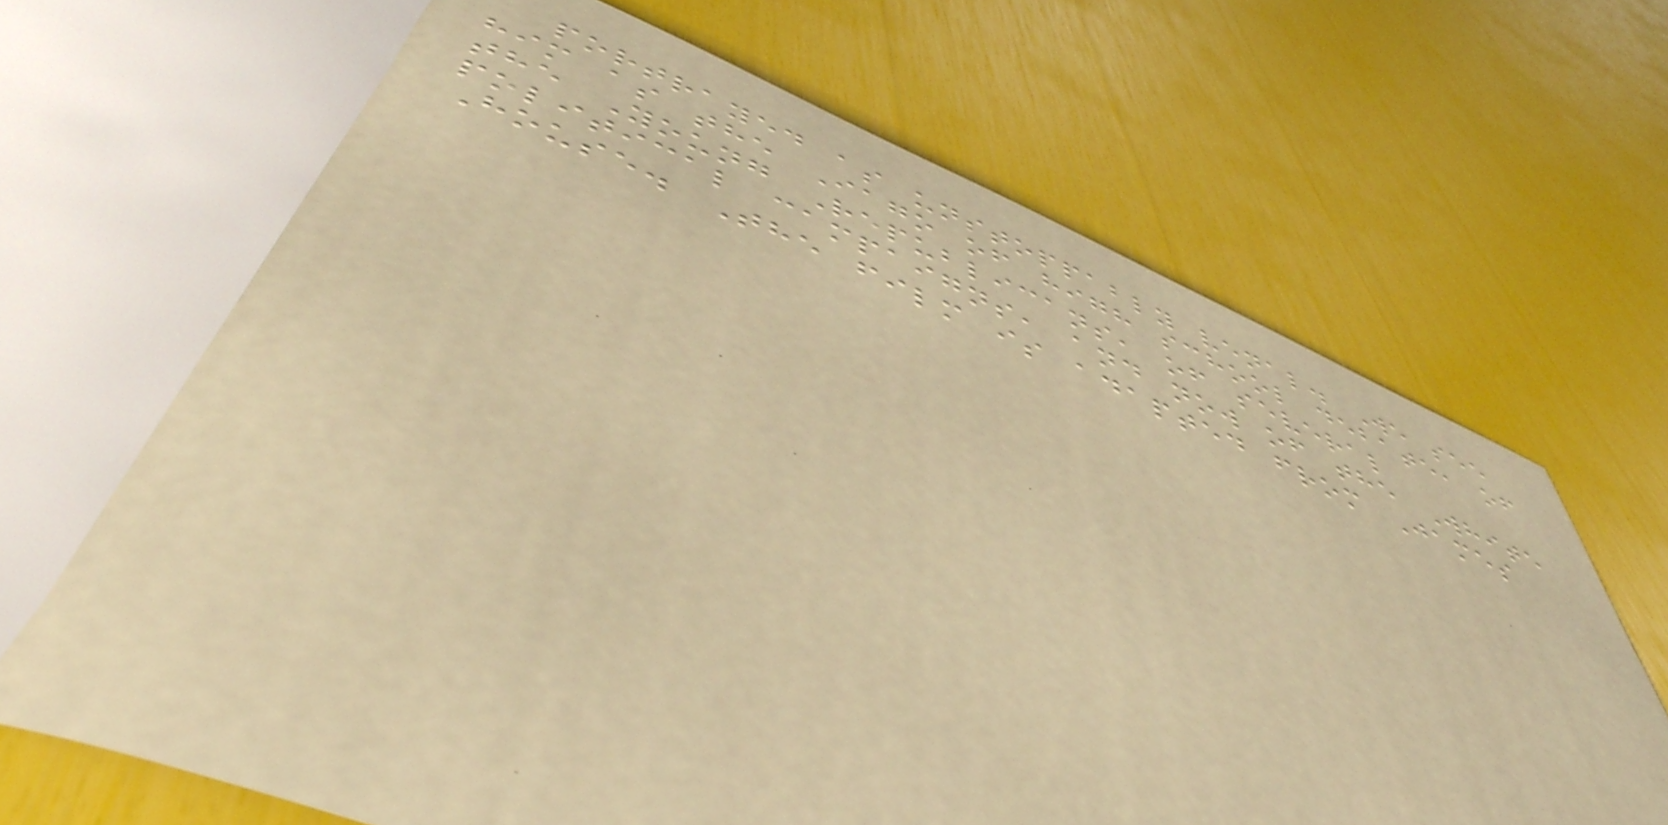portrayed as unstoppably venal. We see
him as the Iago of high school debate, of
the Young Republicans, of several
political campaigns, and now of the White
House. The film is adapted from James
